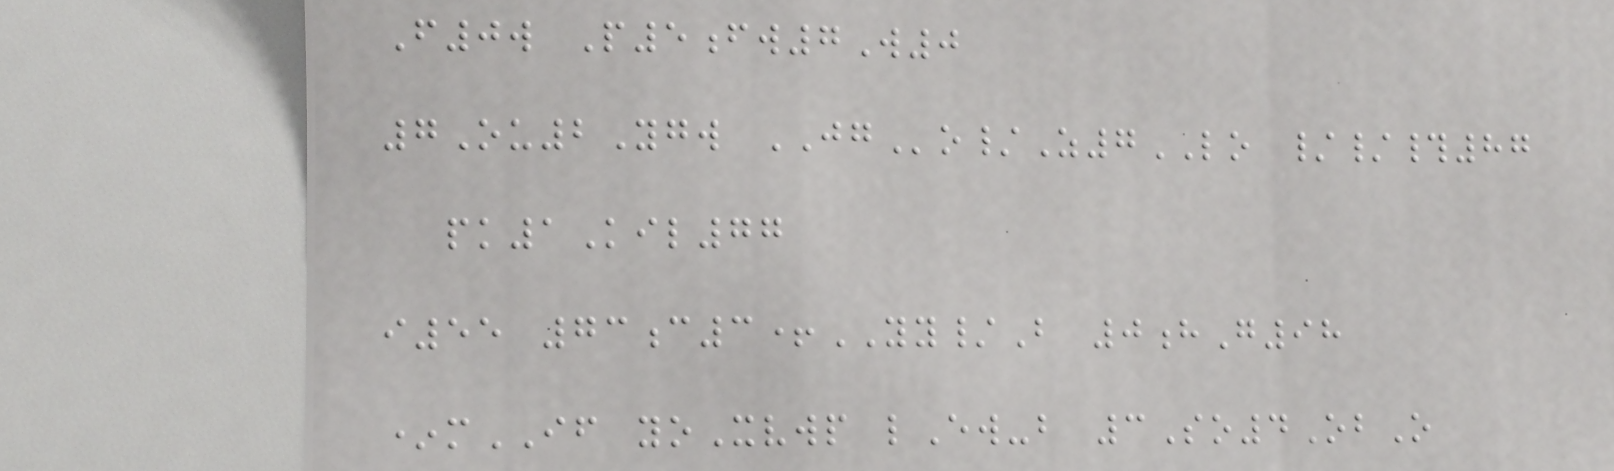F0w P5fw7W0
7Ou2Ygw JGo/Z7LO //#87
pk1Kil77
i55 73c3+YY/B 0hG98
*mIF yoXvwp lEw-b 3So4ObO
